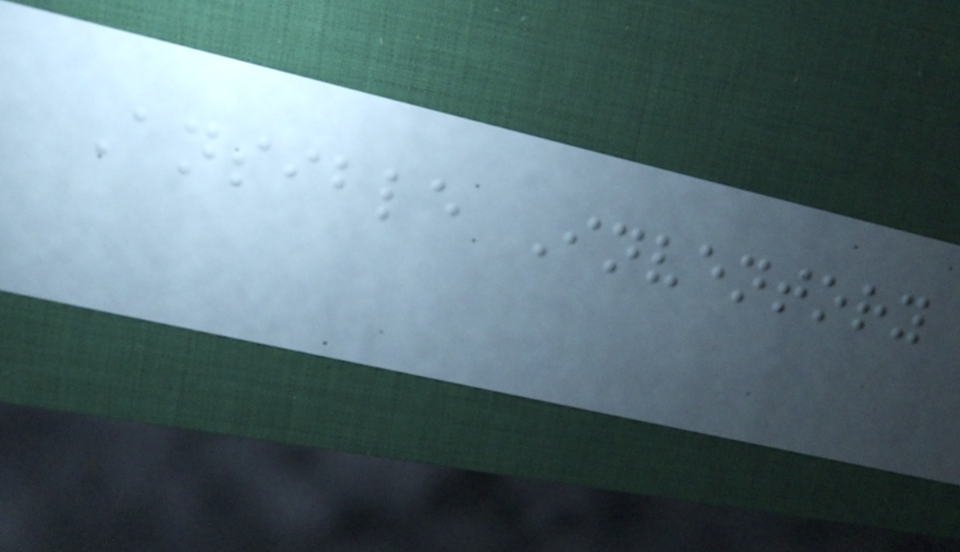Ansible Inventory
